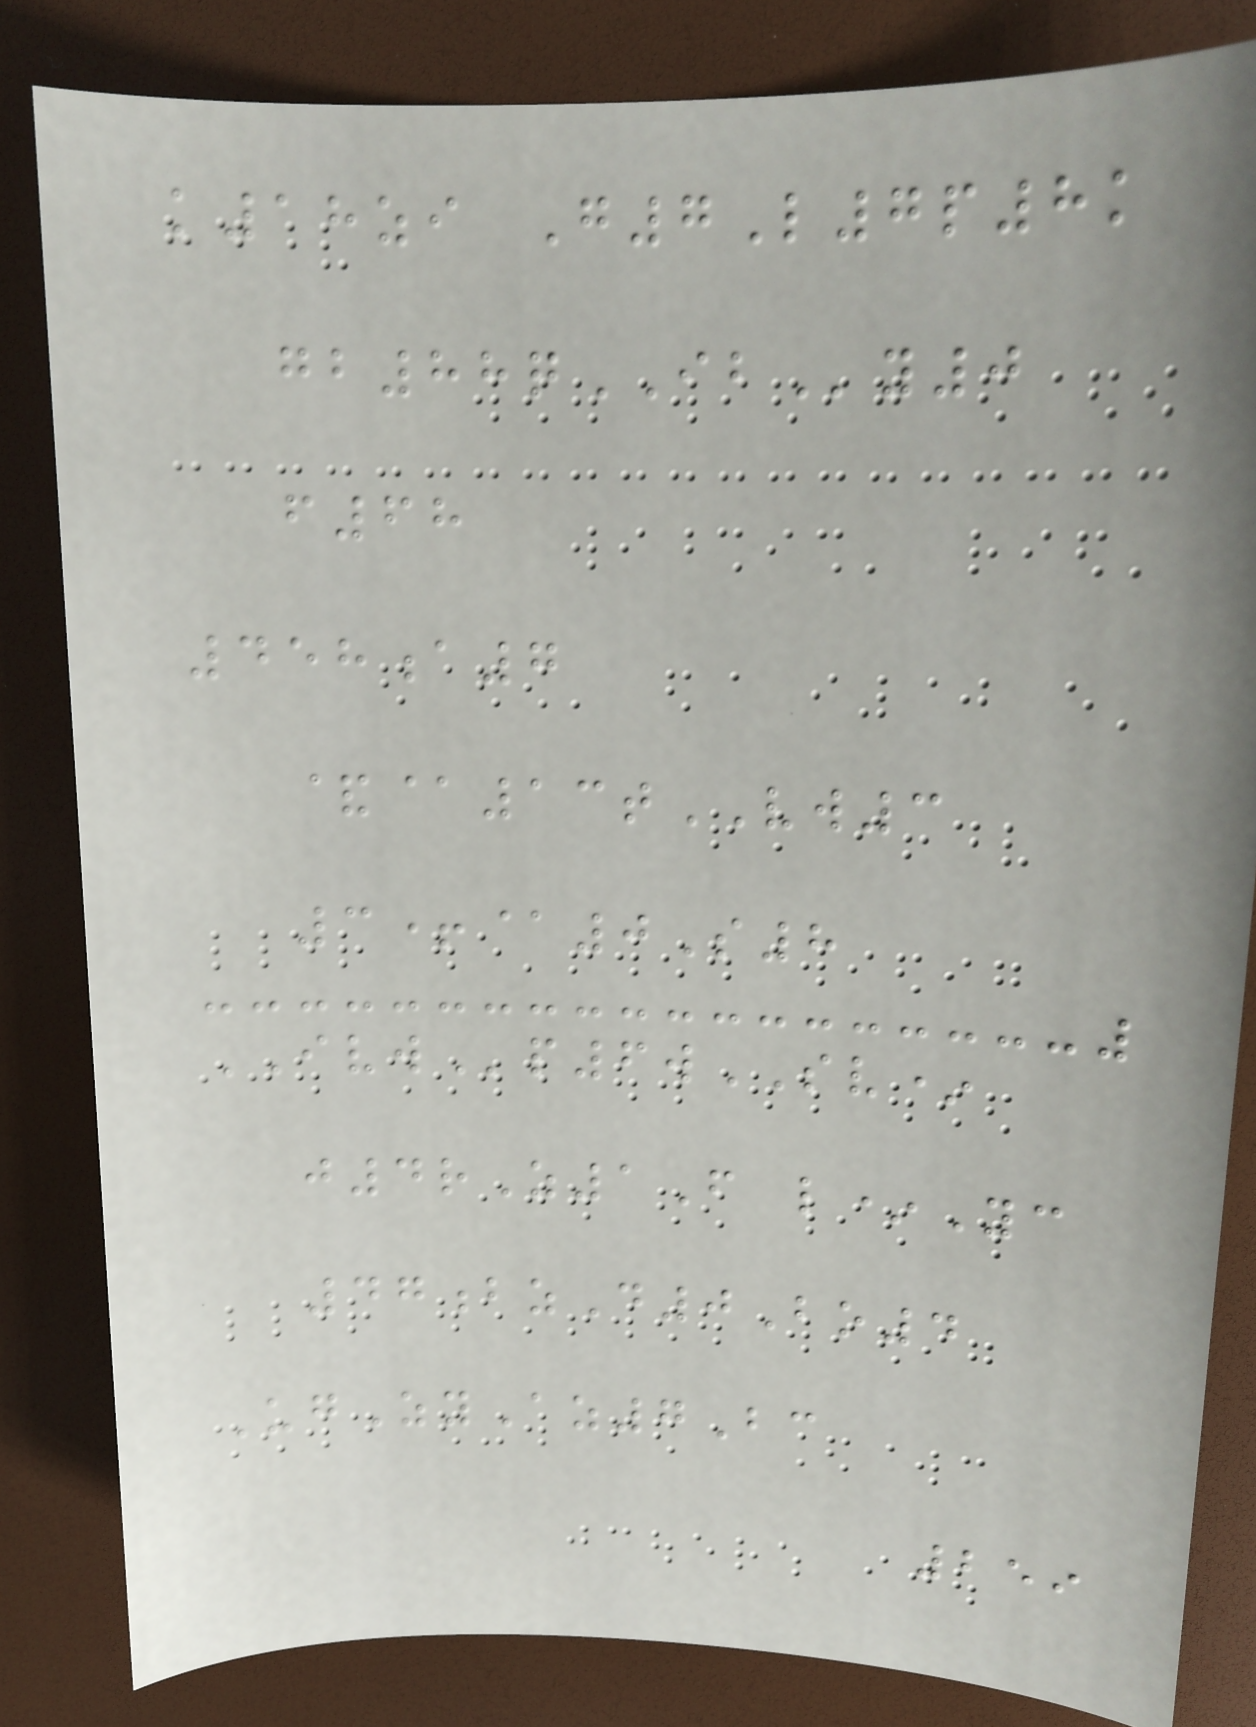k18zi G7L7p8k
gb88qIBy0
f68
458a7
&@13tVW3
3+@0S8
IVWp6wSV*
j4rZ1F l*Yc
47bzD0Bo4
UgZyAz7Bc
259
